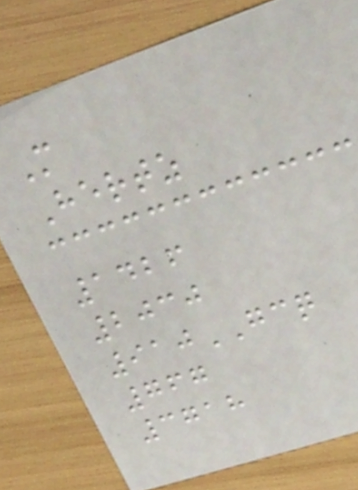M
Hertz
1426
2030
910GCQ
767
3718
